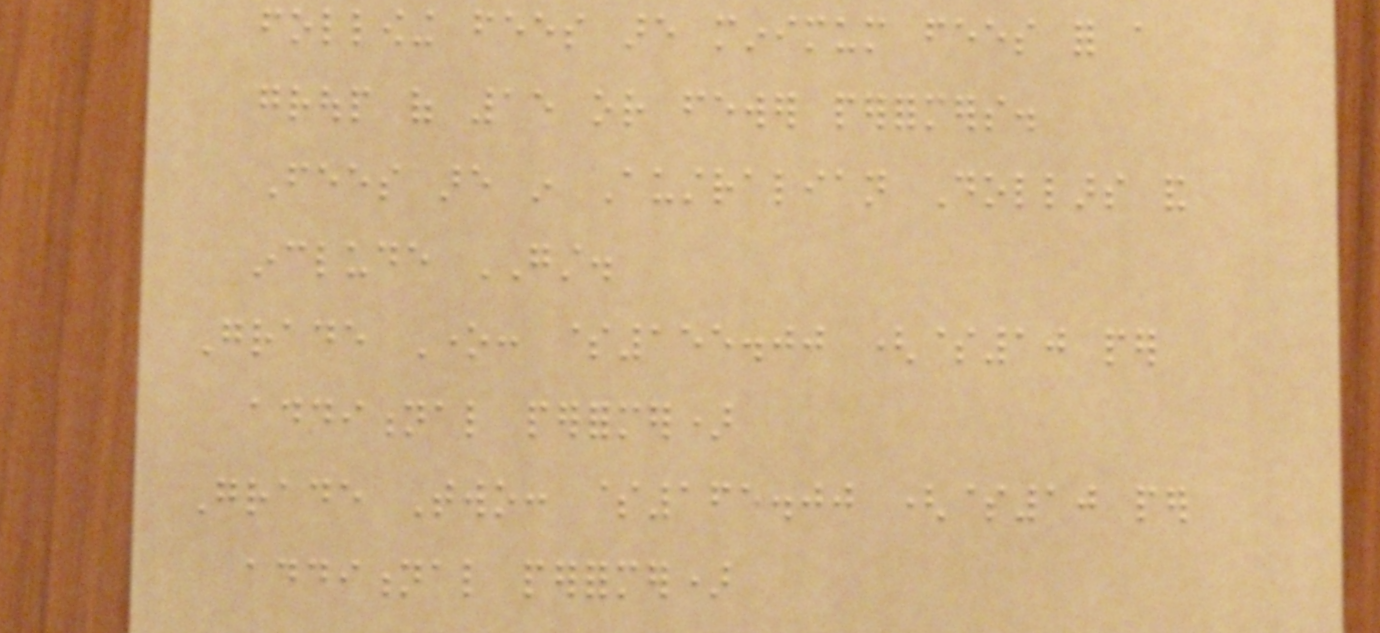following fees are minimum fees for a
group of 15 or fewer performers.
Fees are in Australian Dollars and
include GST.
Grade One: $155.00 ($10 per
additional performer)
Grade Two: $165.00 ($10 per
additional performer)
